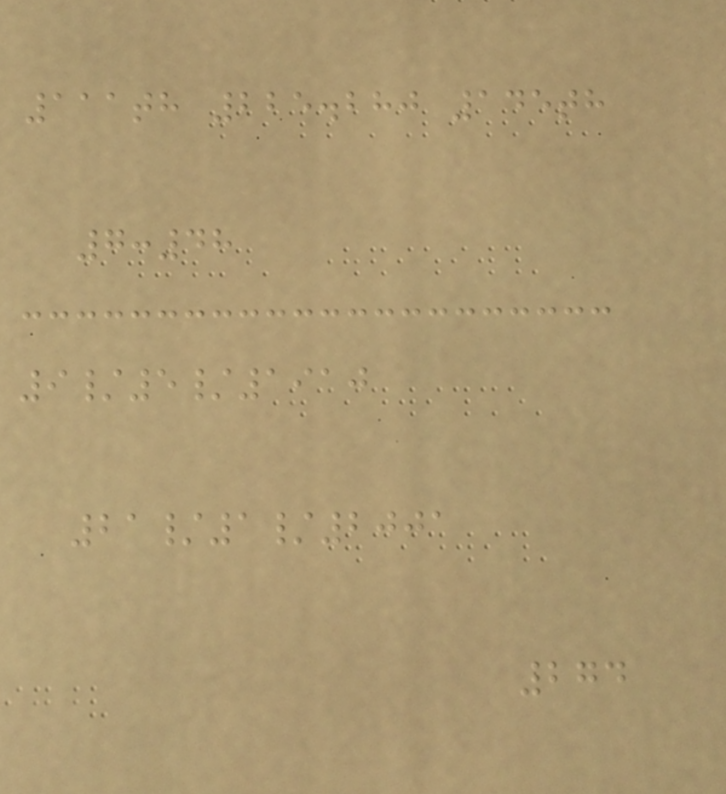111th 225.280 145th
7:48
9/5/1910
21/1/2001
274
